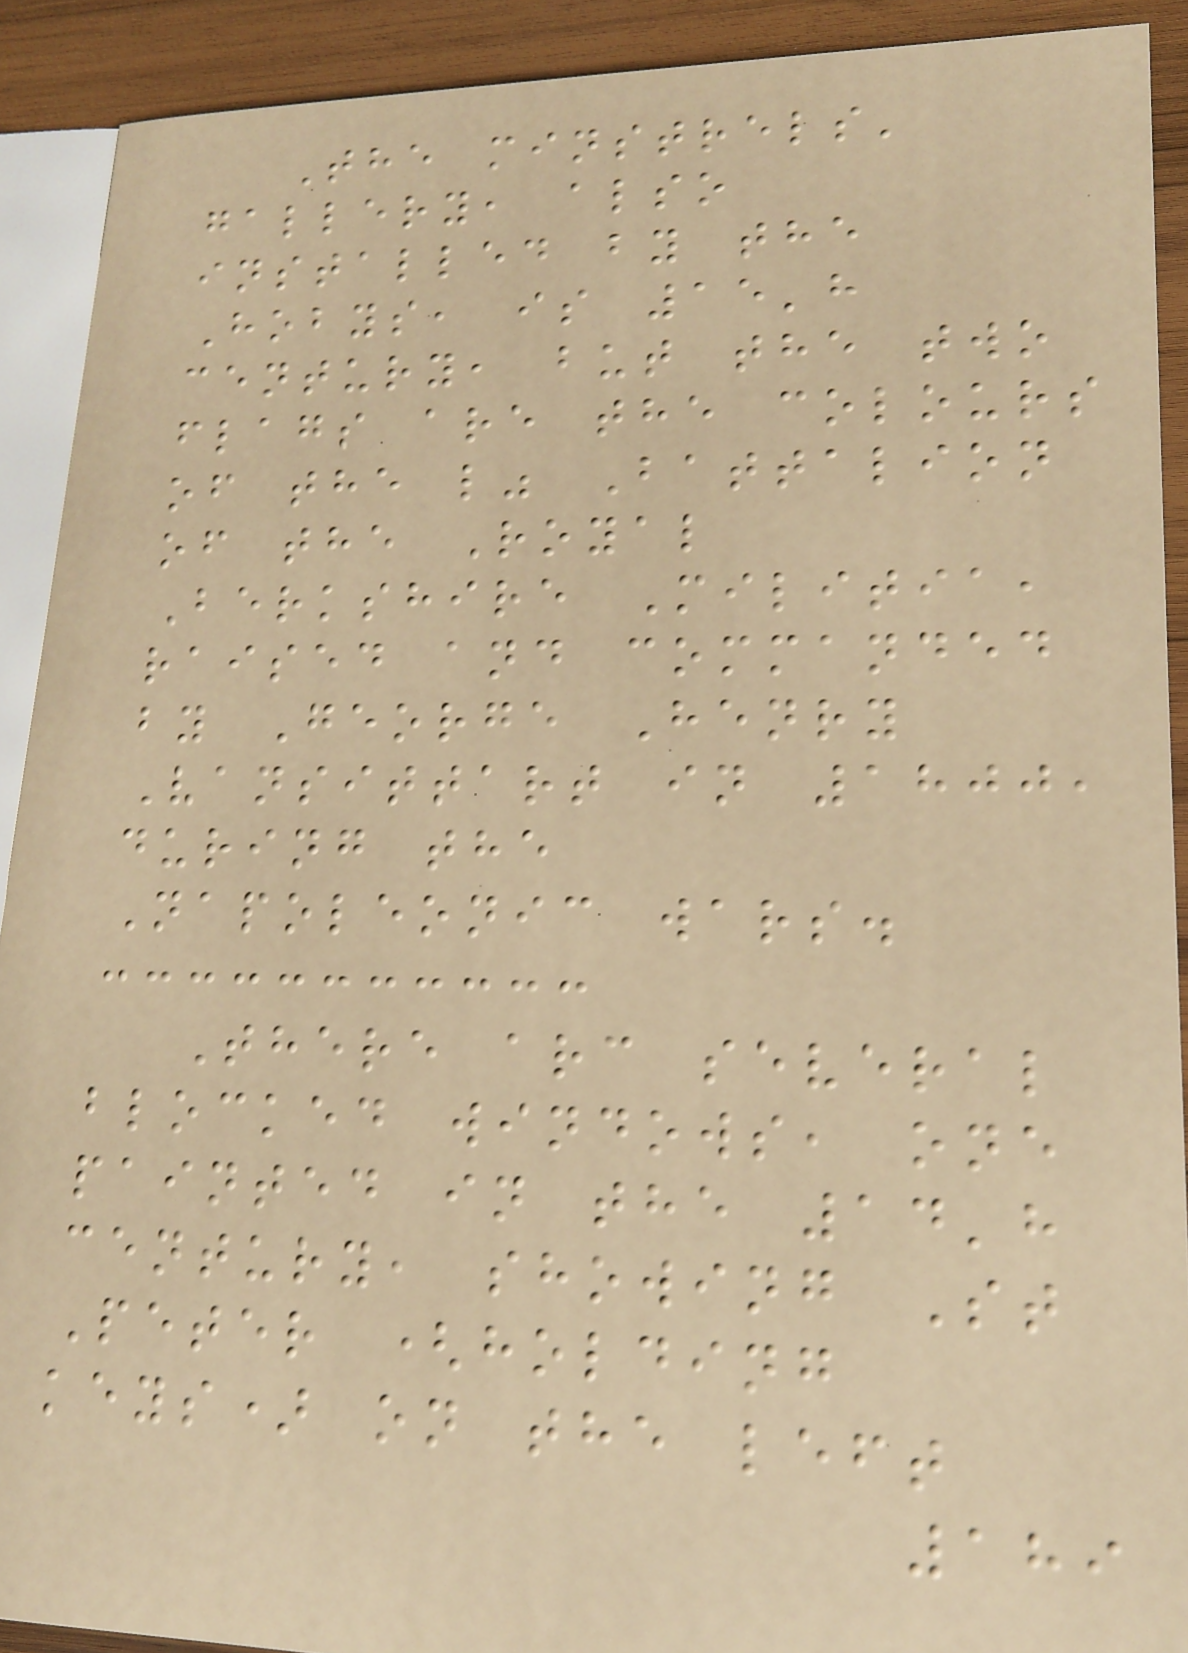The minstrels'
gallery, also
installed by the
Hobys, is 15'h
century, but the two
flags are the colours
of the l" Battalion
of the Royal
Berkshire Militia,
raised and commanded
by George Henry
Vansittart in 1800,
during the
Napoleonic wars.
There arc several
blocked windows, one
painted in the 14'h
century, showing St
Peter (holding
keys) on the left
189
